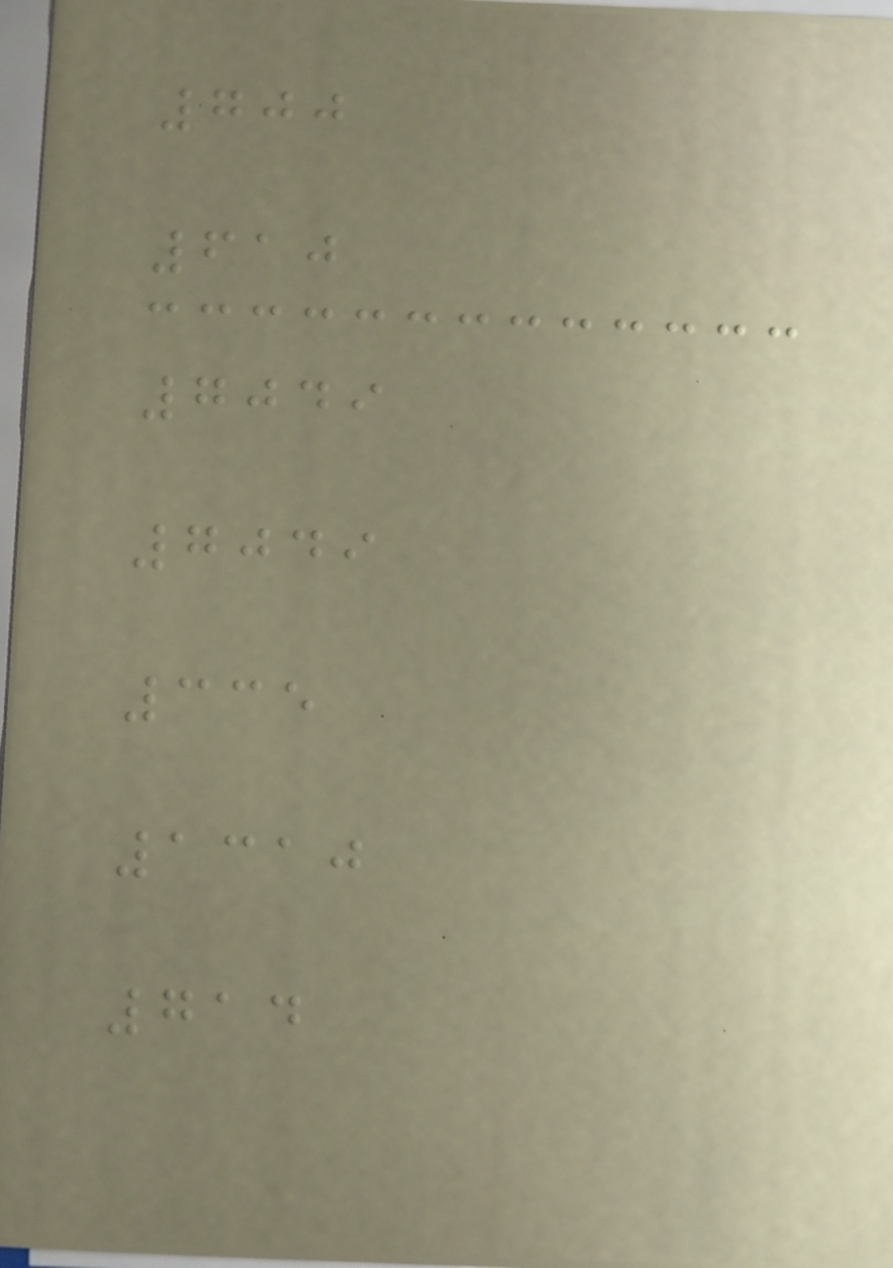700
610
7049
7049
335
1310
714
